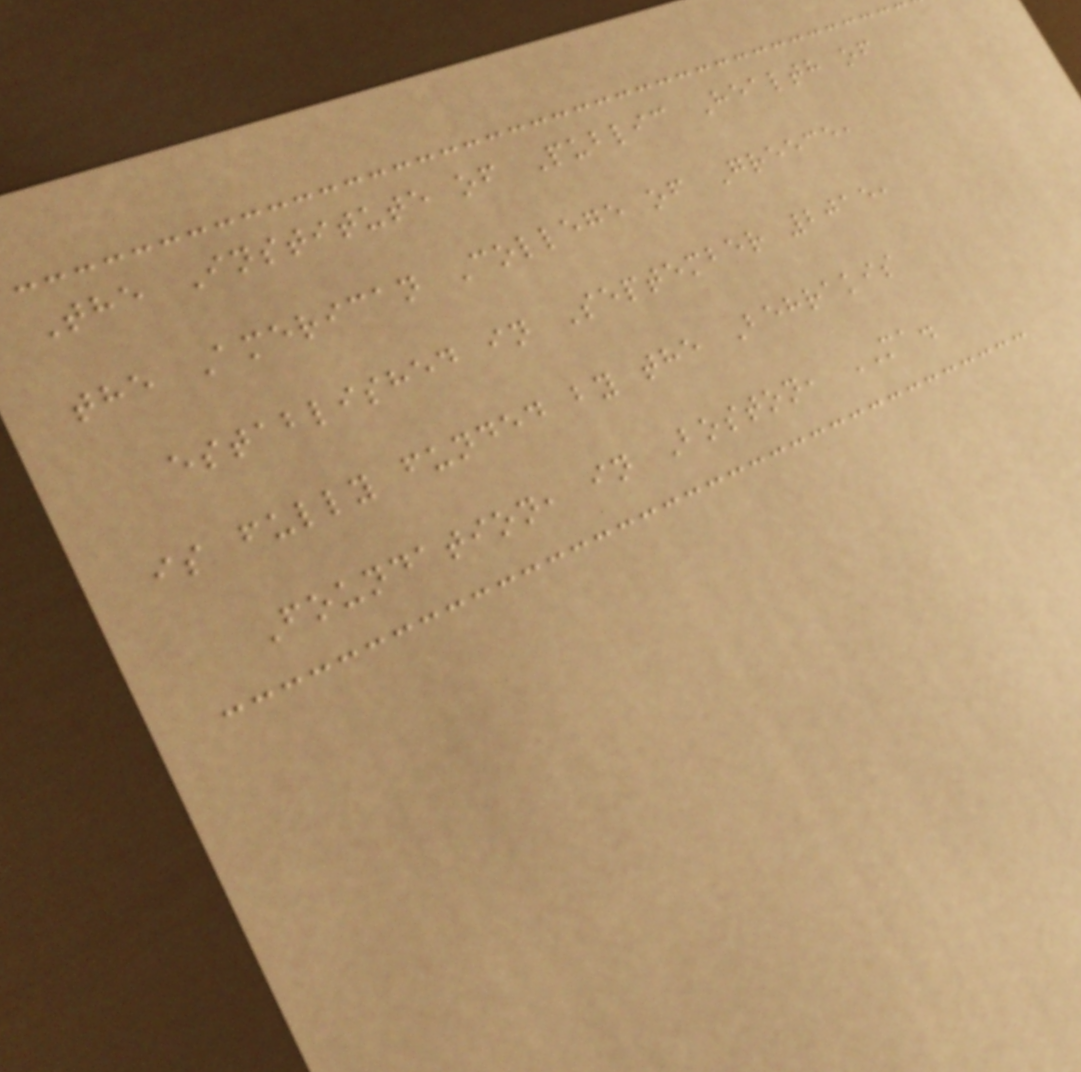The Institute of Public Health of
the American College of Greece,
established in September 2015,
is fully funded by the Behrakis
Foundation, in Boston, MA.
